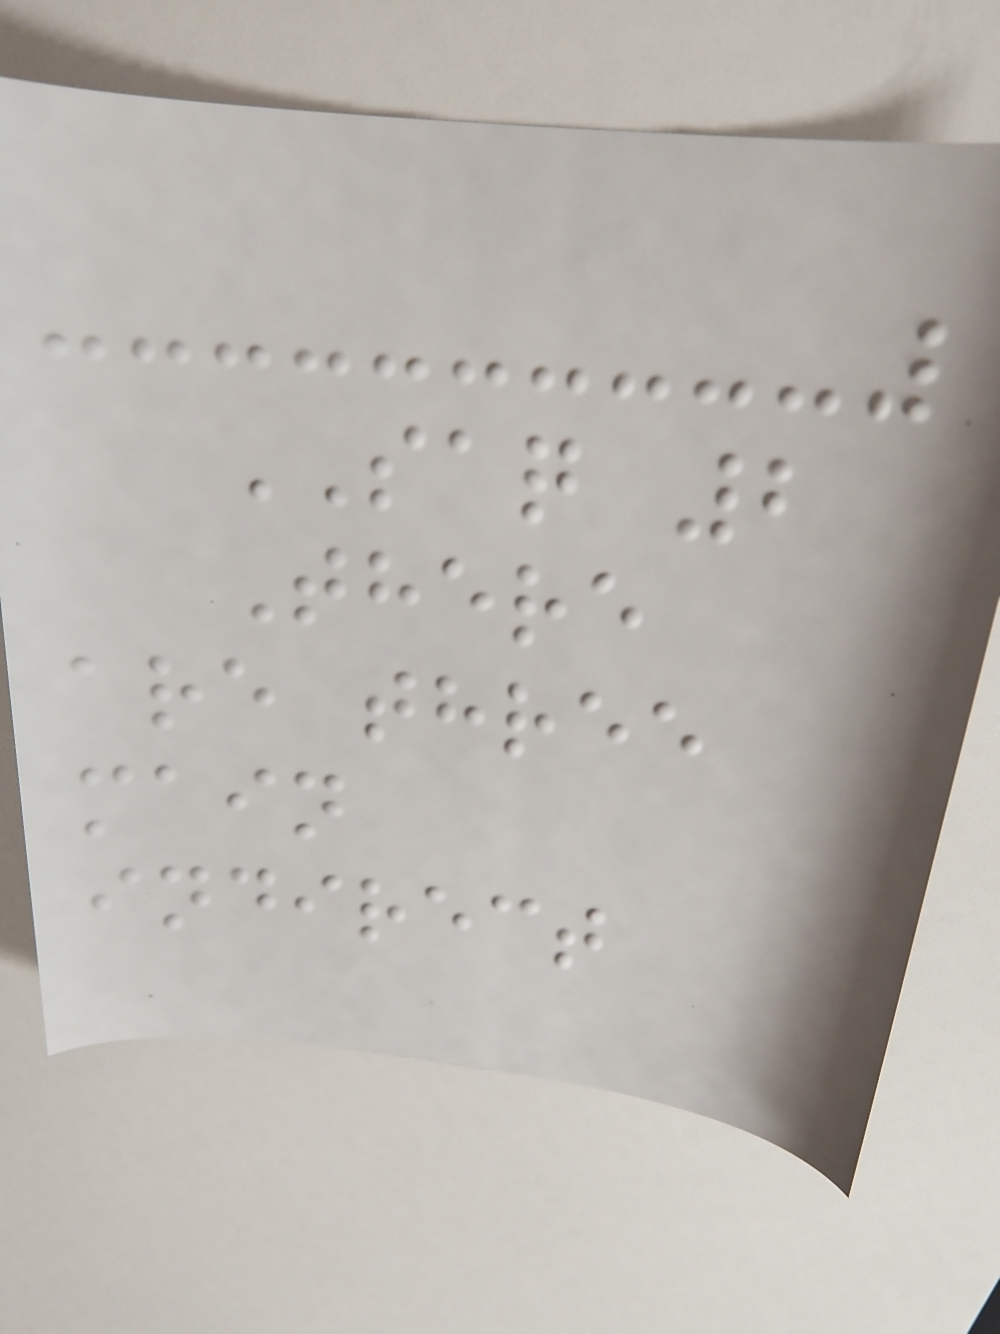SAQ 2
There
are three
main
indirect
